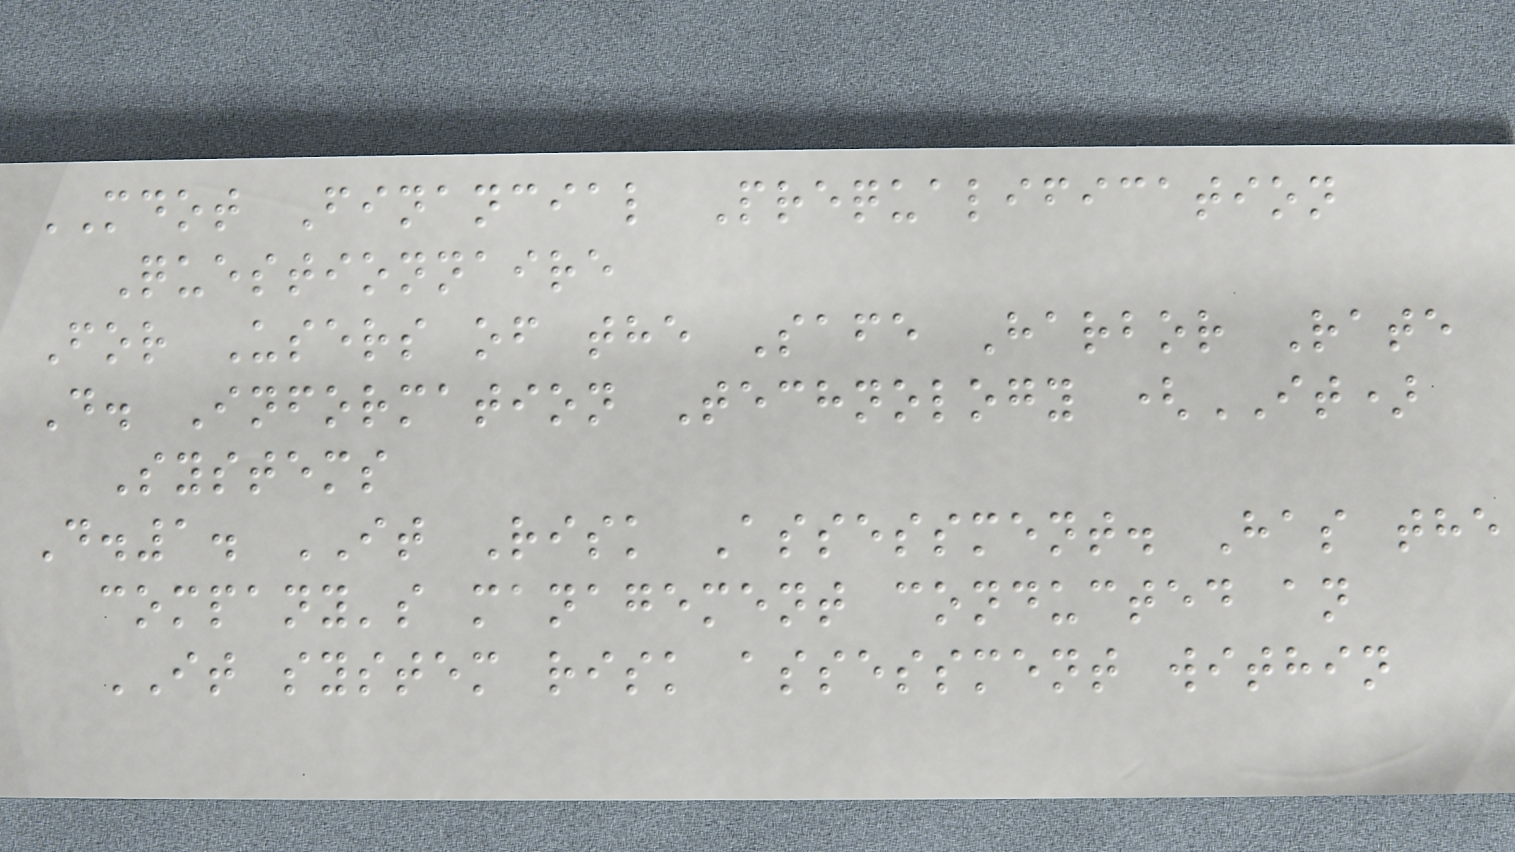MDOT Financial Prequalification
Questionnaire
For Users of the Safe Harbor Rate
D. Information Technology (IT)
Systems
D.1. IT Risk Assessment. Has the
company's management conducted an
IT system risk assessment within
